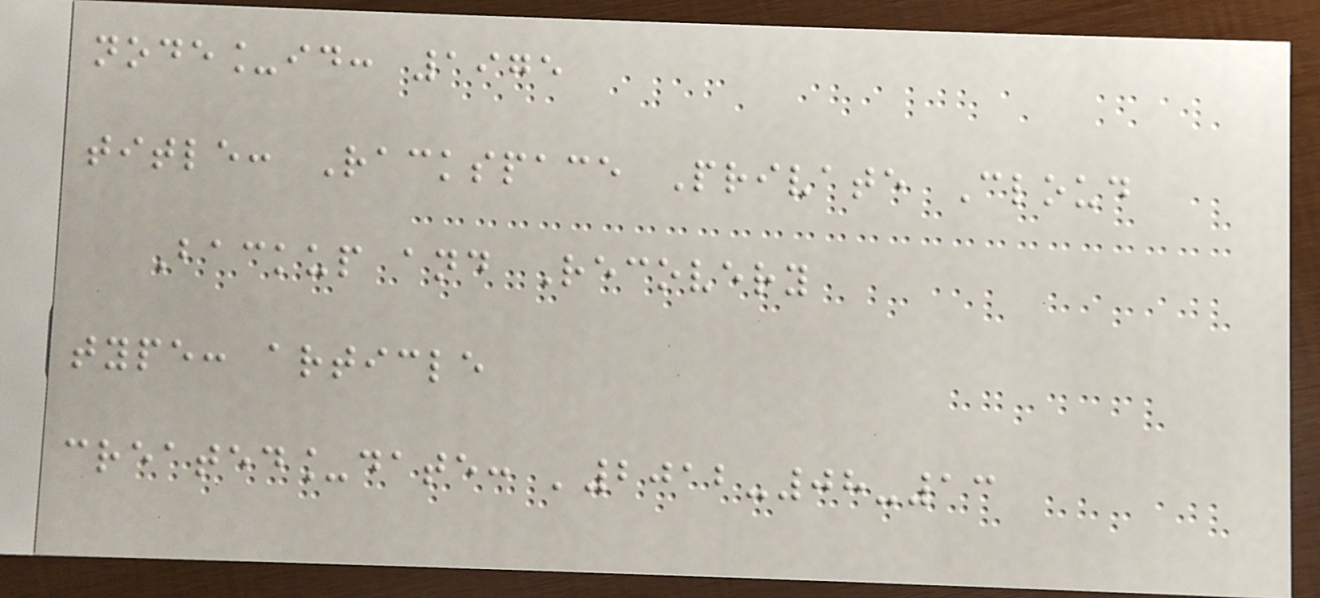node_id: 1975
title: Rackspace Private Cloud
Backup and Recovery
type: article
created_date: '2012-08-13
